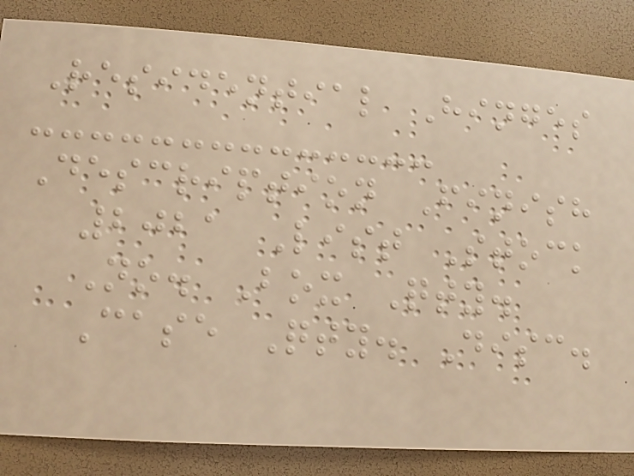Residential Hinges
Description Finish
2021 List Stock
No. Box Qty.
Case Qty. Disc.
